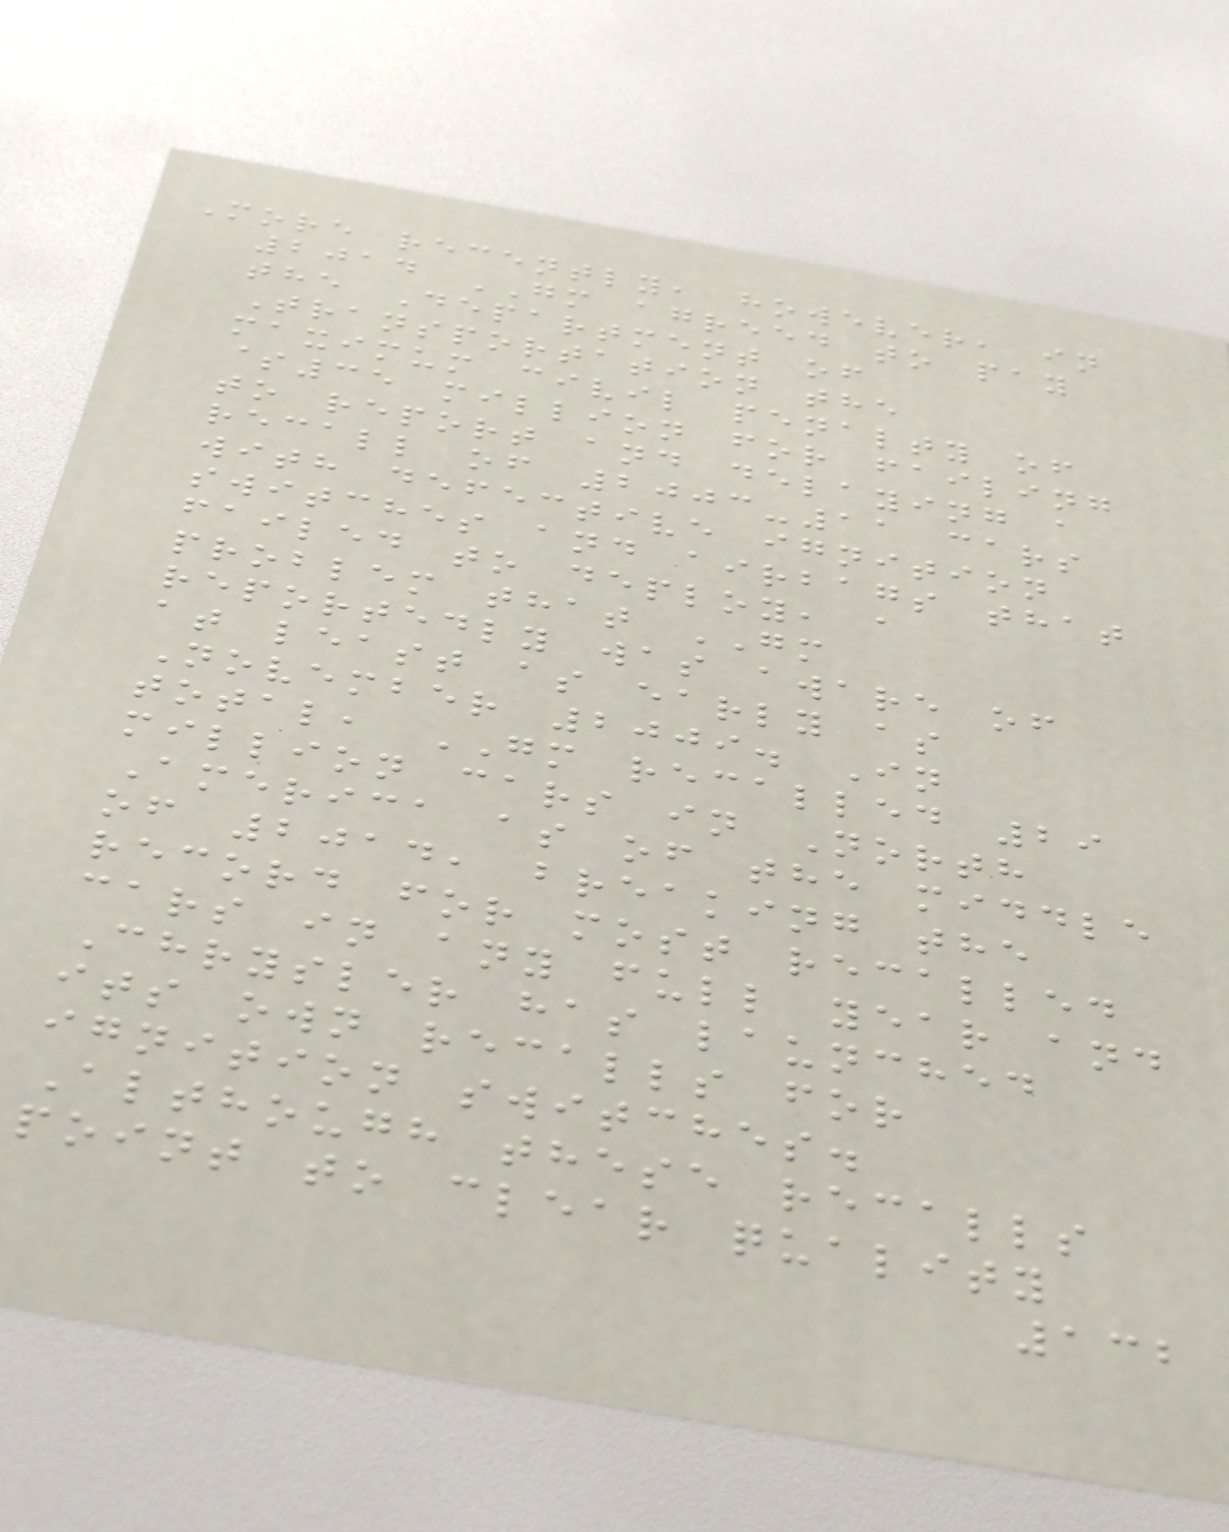More recently, however, in
2014 GM agreed to pay
the Department of
Transportation the
maximum civil penalty of
$35 million for failing
to report and delaying a
recall of 2003-11 cars
with defective ignition
switches and airbags that
failed to deploy, a
problem that GM
reportedly was aware of
at least as early as
November 2009. In
total, GM recalled 29
million cars in North
America as of the middle
of 2014, breaking the
record for most recalled
cars in any full year and
Chrysler has launched
its own recalls for
ignition switches.
Although these recalls
point to clear quality
132
